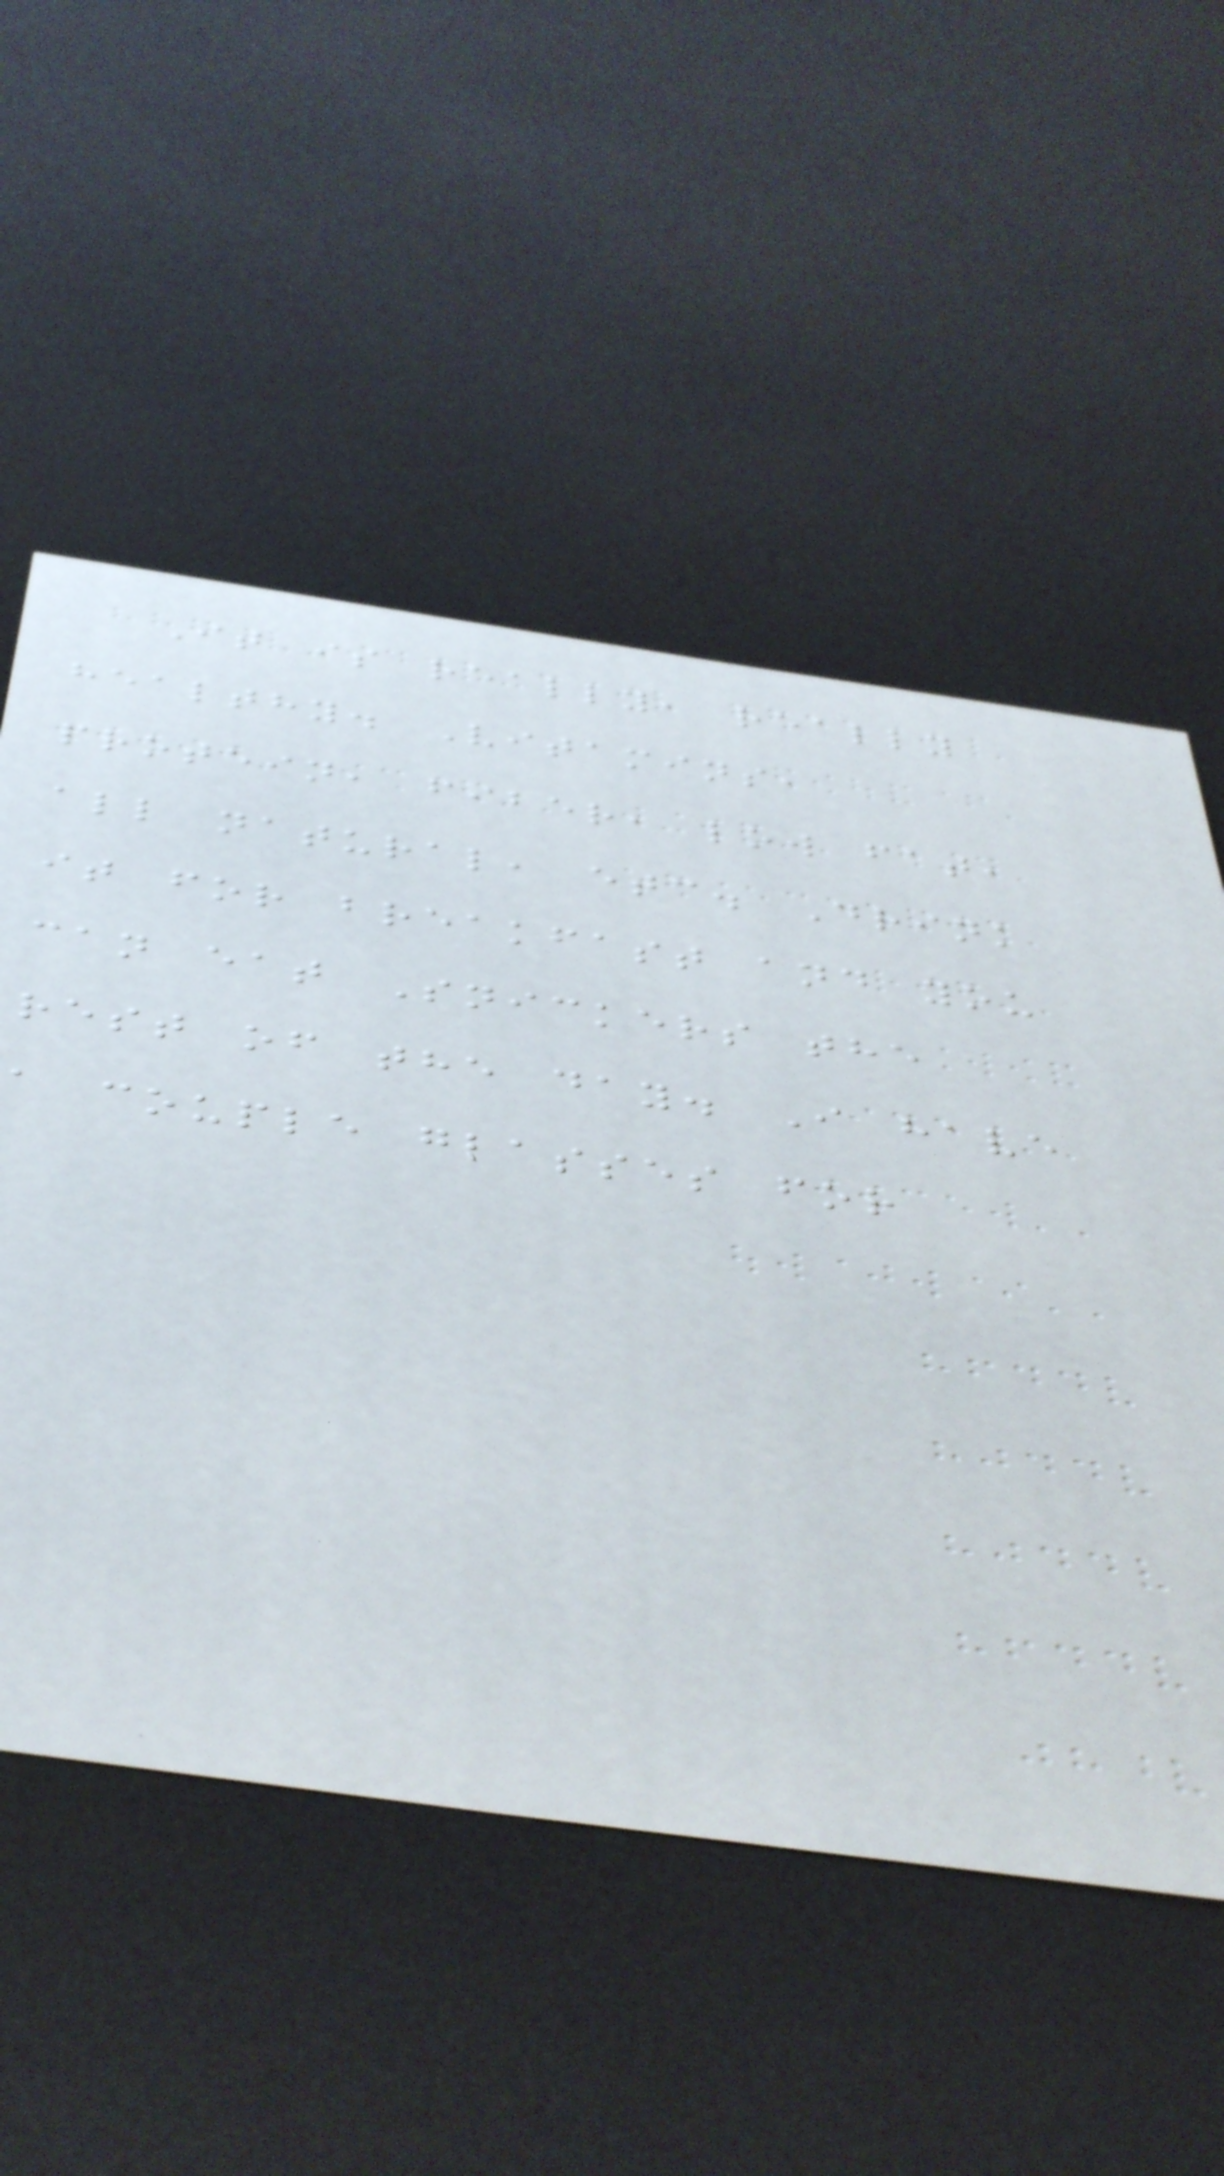It is really, really
healthy. Vitamins,
protein, fiber, low fat,
all natural, etc. Drink
it for breakfast and you
can eat Snickers the
rest of the day. I have
a couple glasses for
